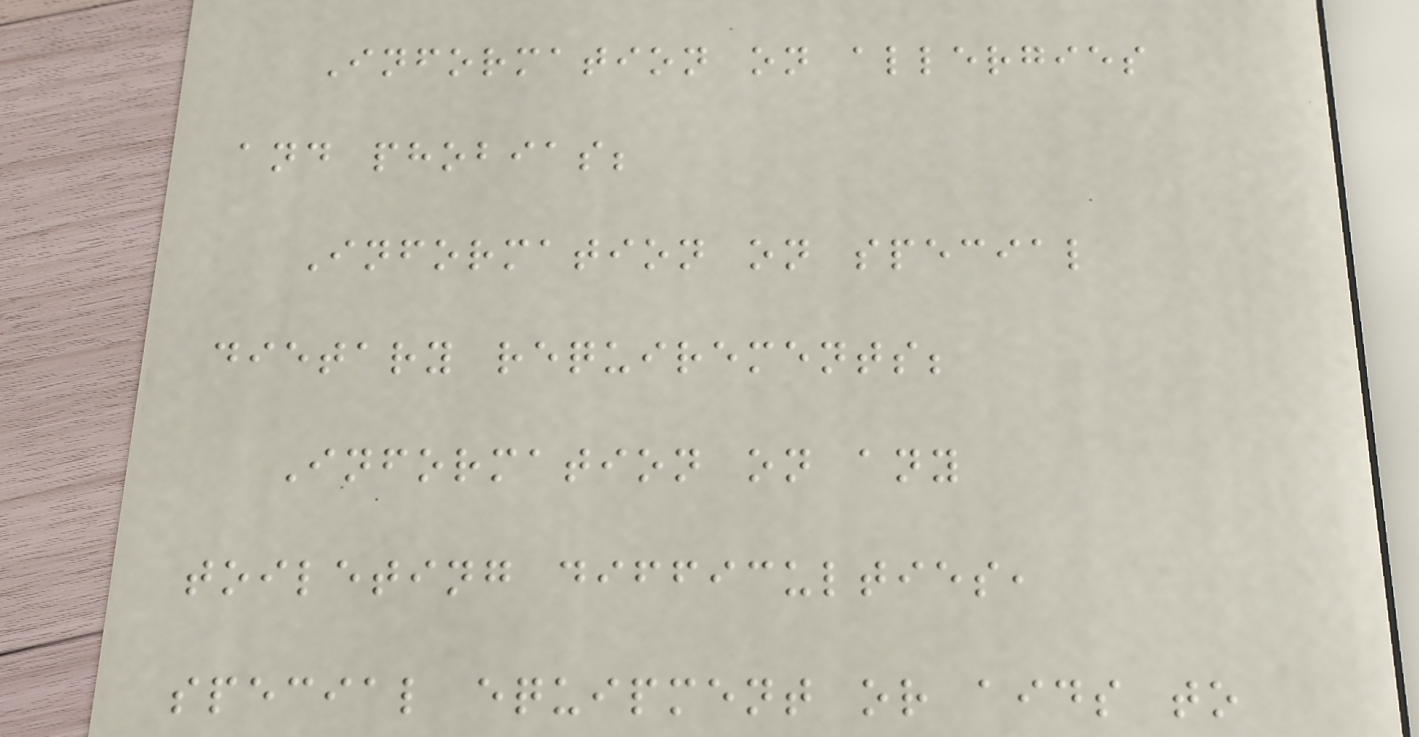Information on allergies
and phobias;
Information on special
dietary requirements;
Information on any
toileting difficulties,
special equipment or aids to
